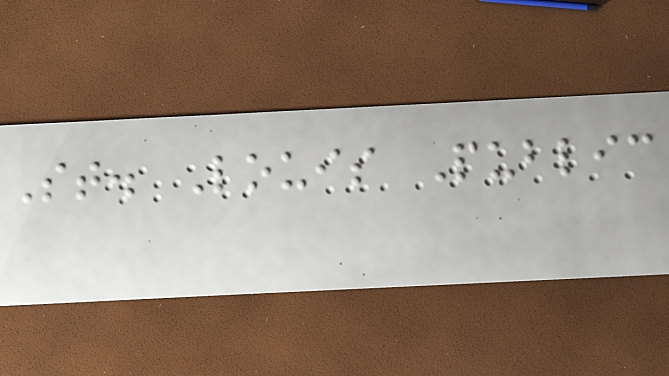St. Louis Public
